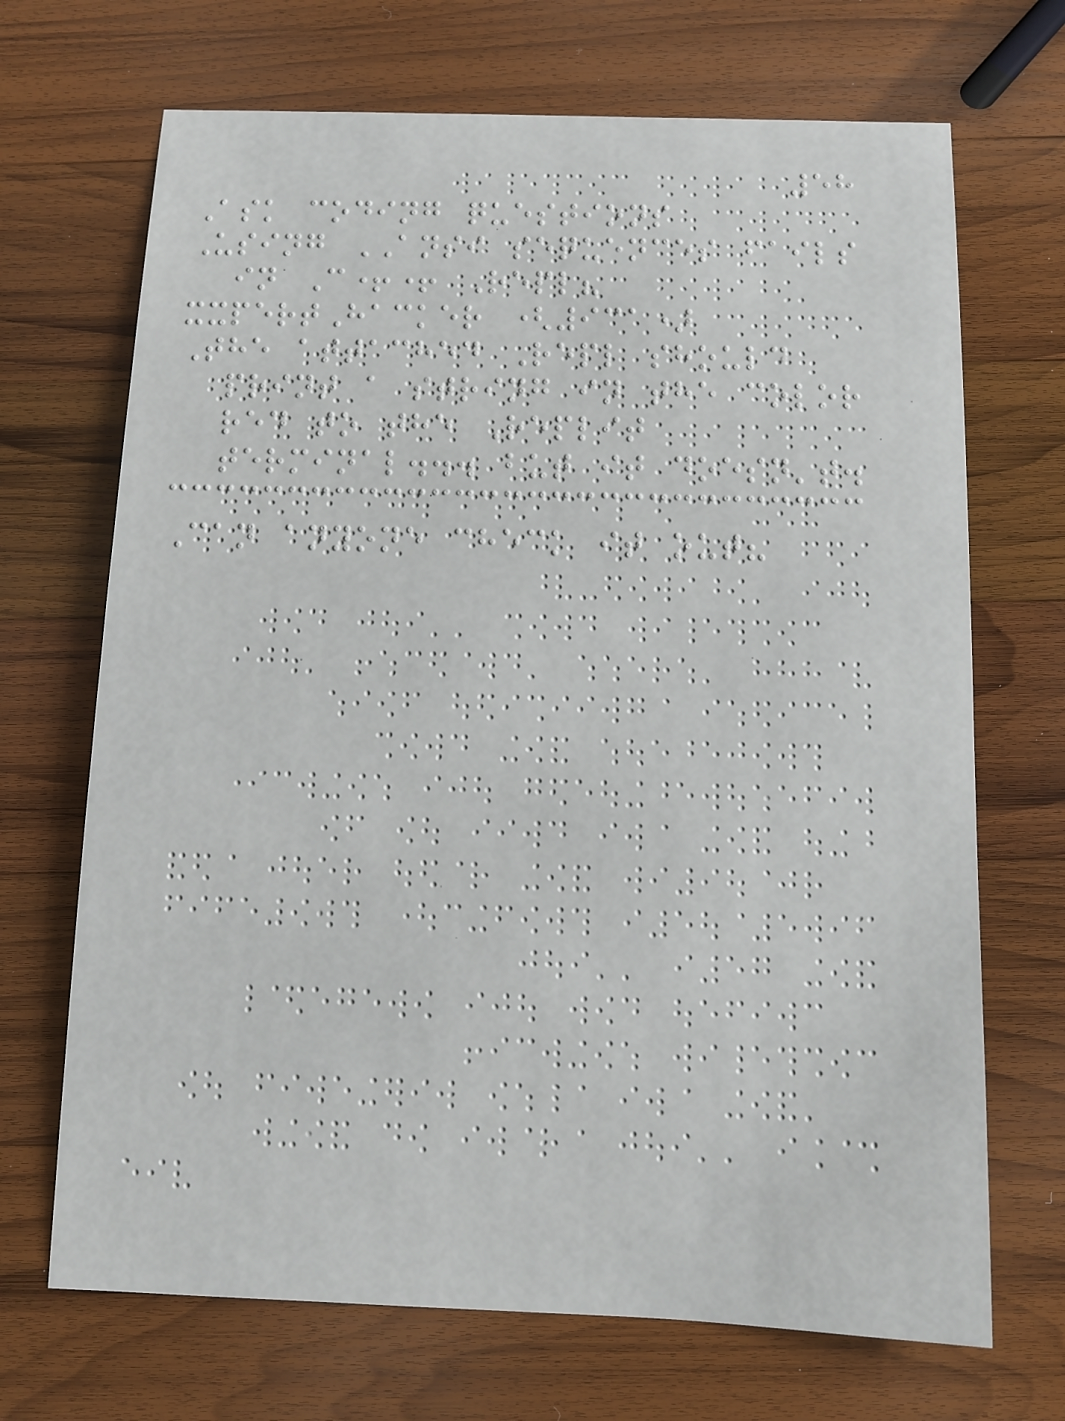58
Ask coding questions
Using ANSI sequences fails
in C++ Repl?
xxpertHacker (931)
The attached Repl should
print a string in the color
red to the Replit
terminal... but it doesn't.
Can anyone check it out?
